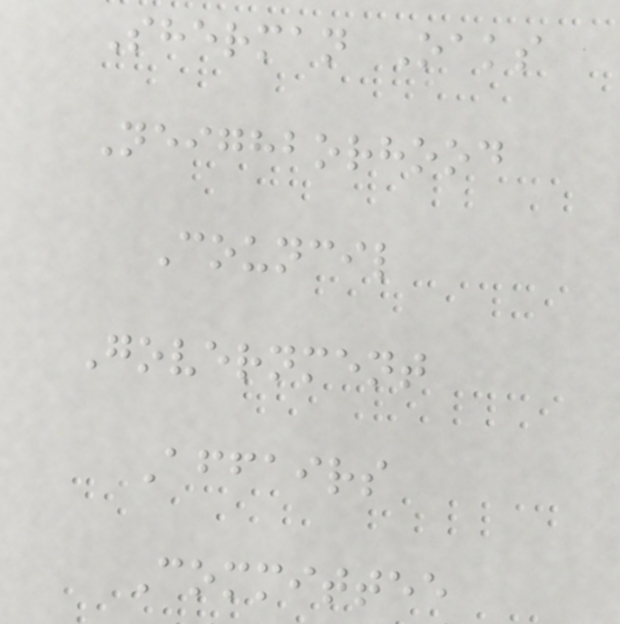Sherman Oaks
Neighborhood
Council
Government
Affairs
Committee
